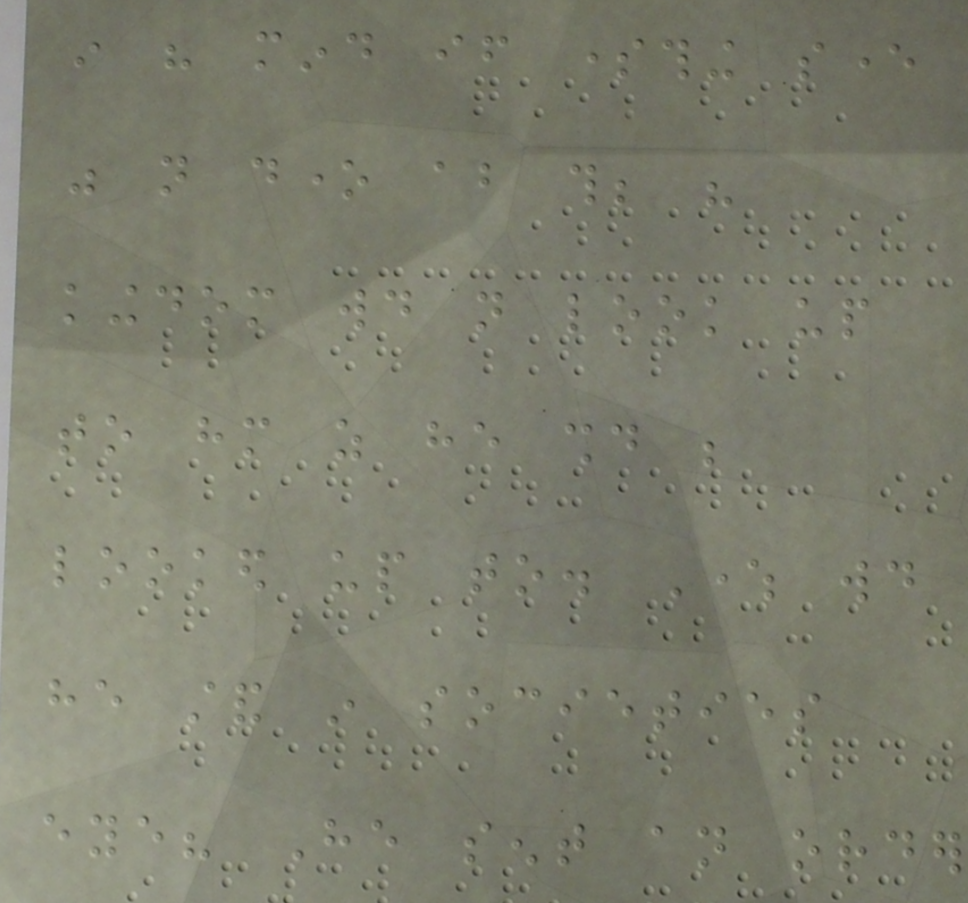in his mind if something sever
was not done about this; his
kingdom would not look up
to him as he should be
looked up to. Where would
he stand in societies
eye? He sent an order
